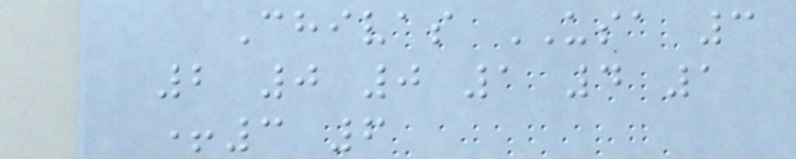Chivas USA 3
2 0 0 1 4 1
+3 6
